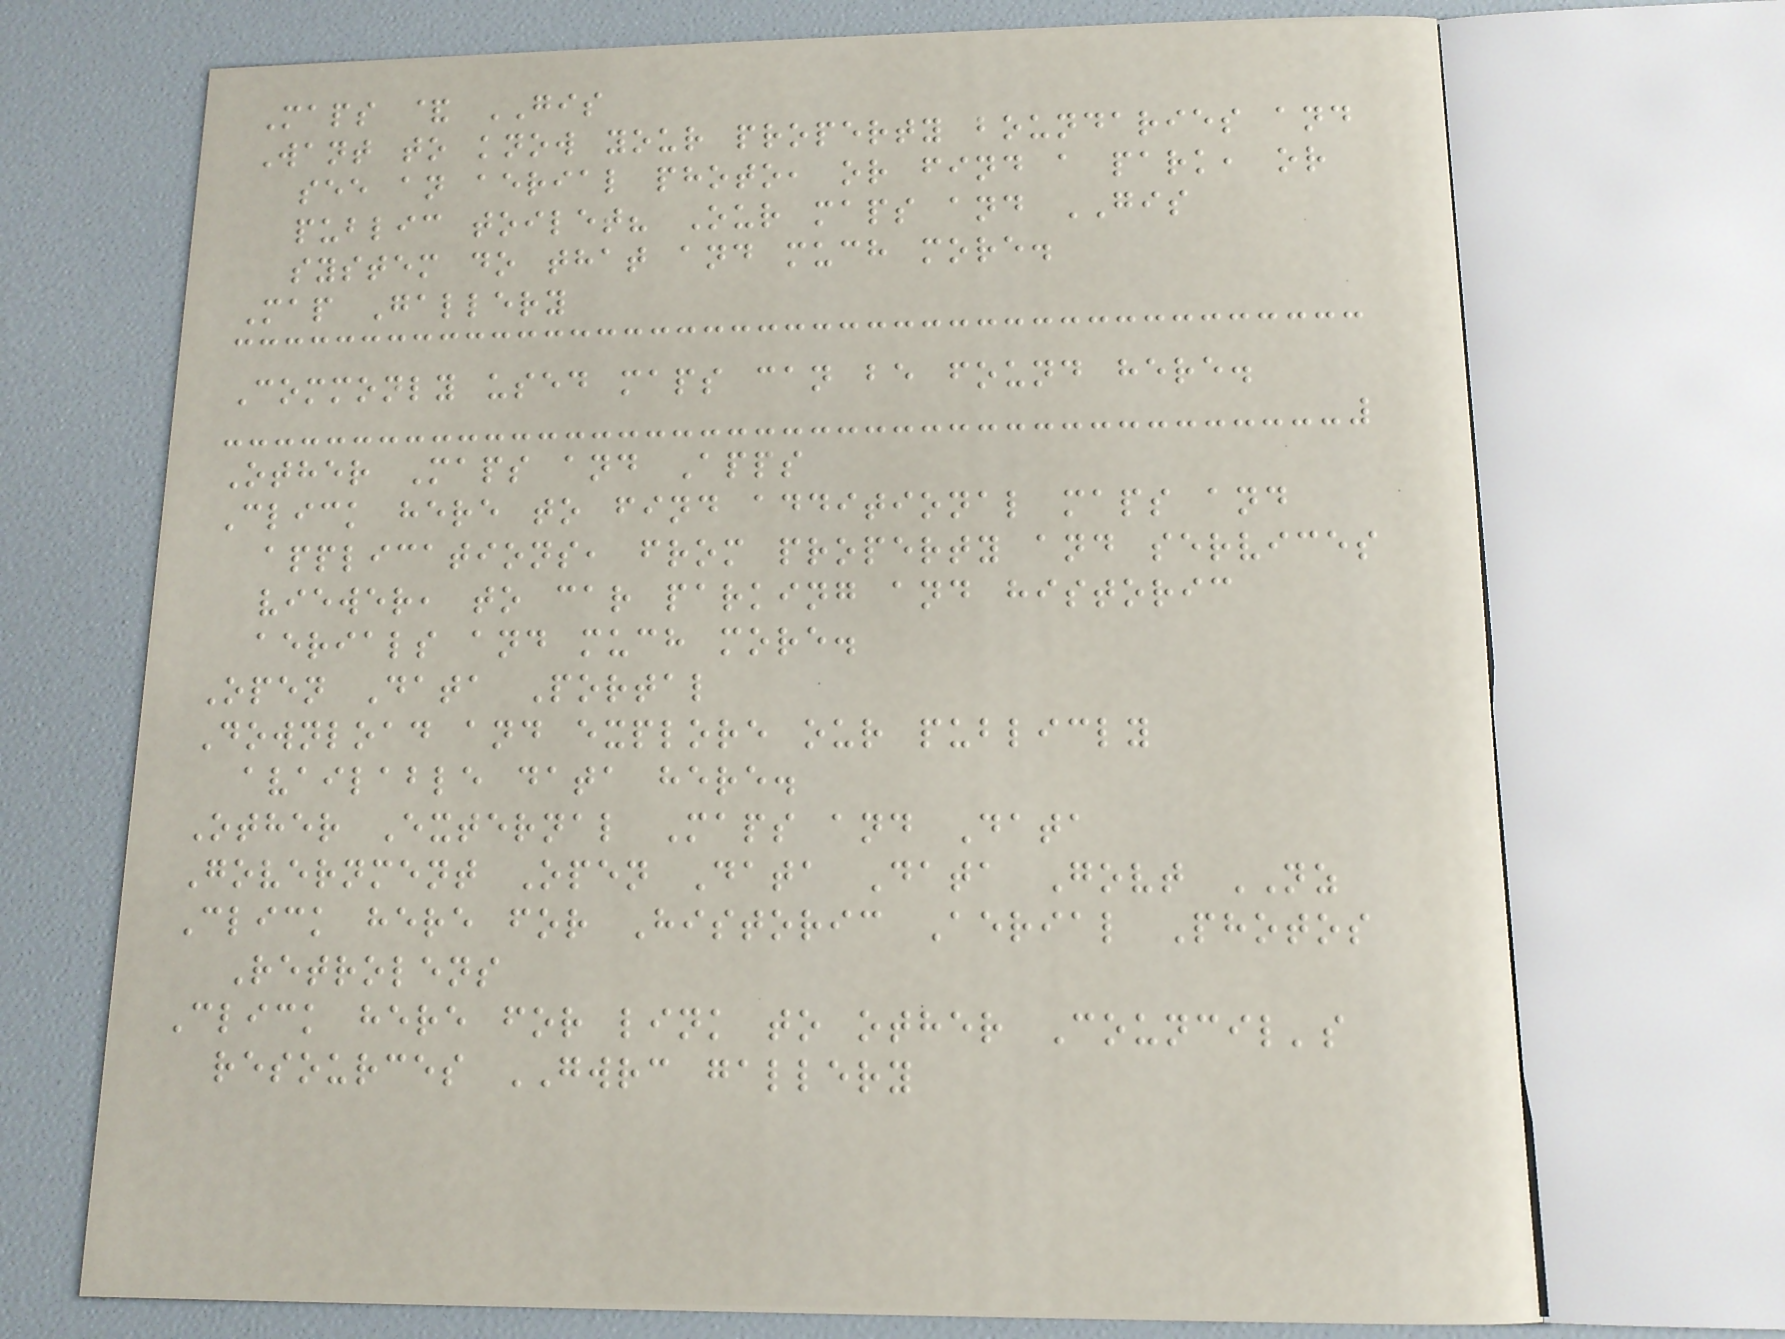Maps & GIS
Want to know your property boundaries and
see an aerial photo, or find a park, or
public toilet? Our maps and GIS
system do that and much more.
Map Gallery
Commonly used maps can be found here.
Other Maps and Apps
Click here to find additional maps and
applications, from property and services
viewer, to car parking and historic
aerials and much more.
Open Data Portal
Download and explore our publicly
available data here.
Other External Maps and Data
Government Open Data Data Govt NZ
Click here for Historic Aerial Photos
Retrolens
Click here for link to other Council's
resources GWRC gallery
